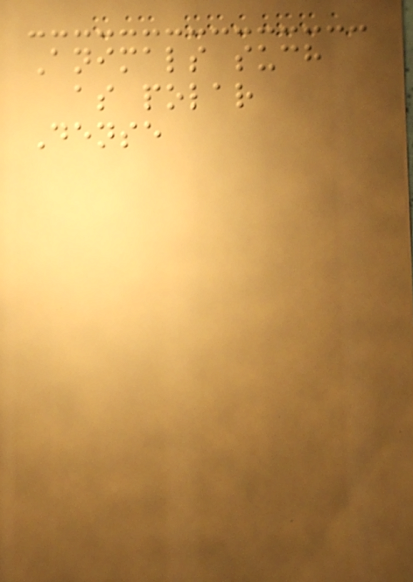Animals such
as polar
Dense
